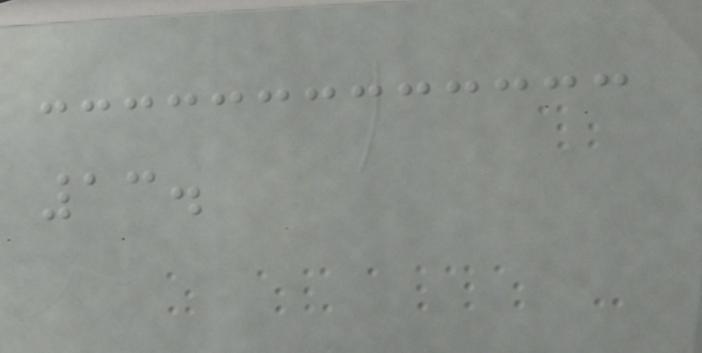13.
